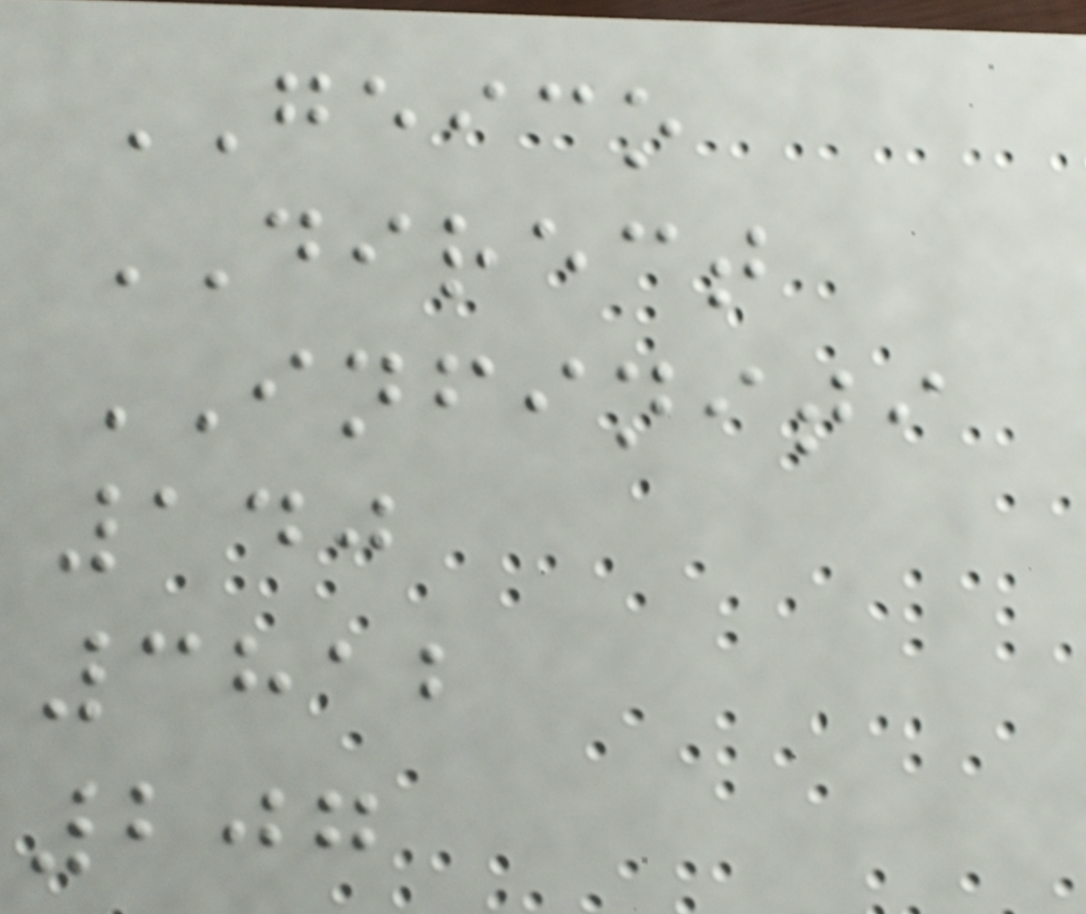GEICO
DIRECT
INFINITI
140
3812
207
